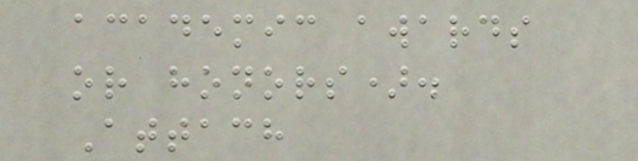academic awards
or honors).
Attach
